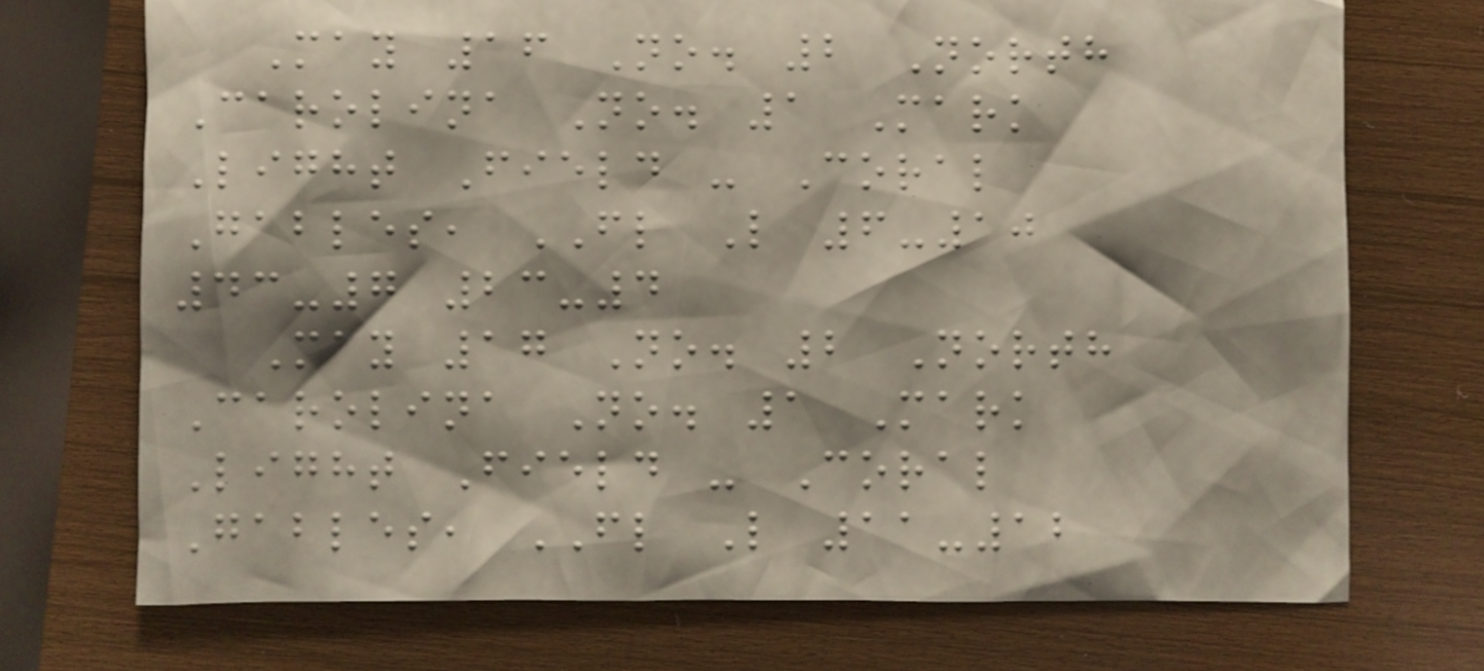May 16 No. 2 North
Carolina No. 1 Mark
Light Field - Coral
Gables, FL L 6-10
43-7 23-4
May 17 No. 2 North
Carolina No. 1 Mark
Light Field - Coral
Gables, FL L 11-12
